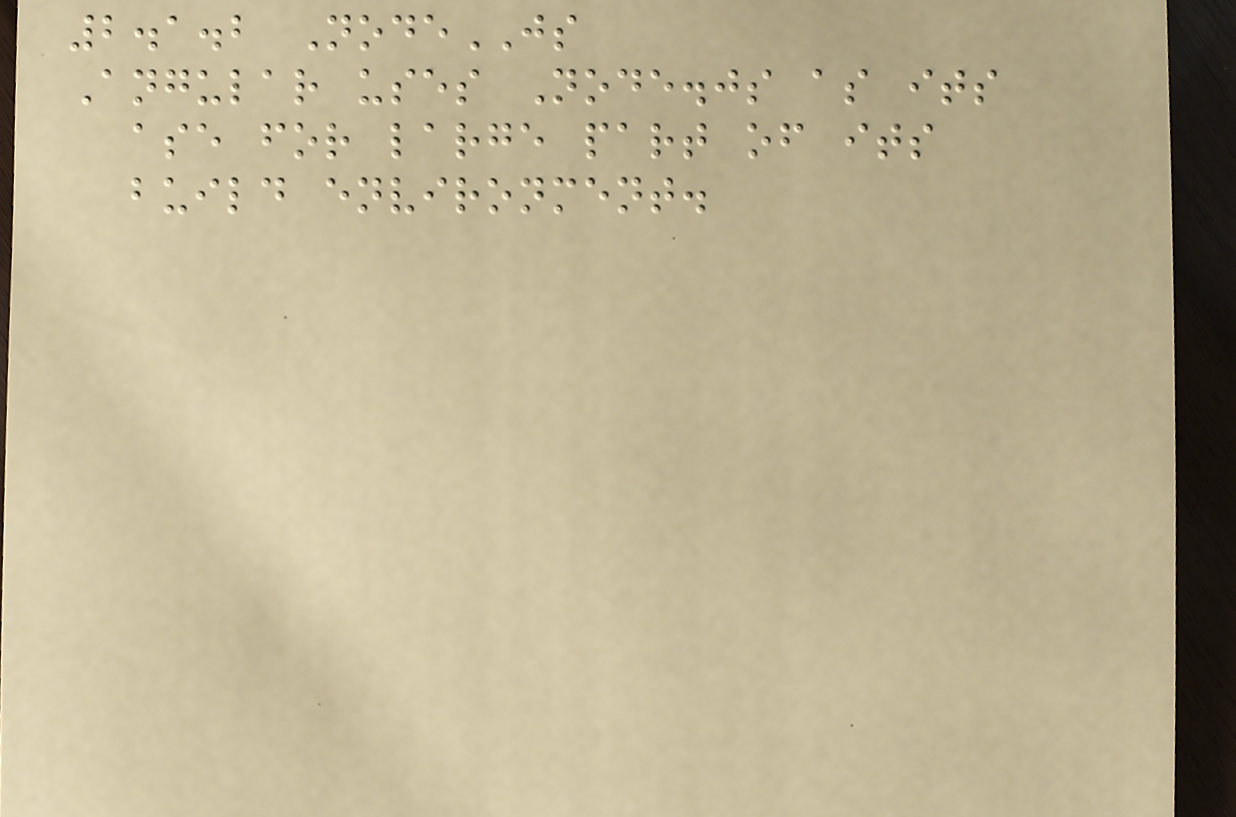2.1.2 NodeJS
Angular uses Node.js as its
ase for large part of its
build environment.
